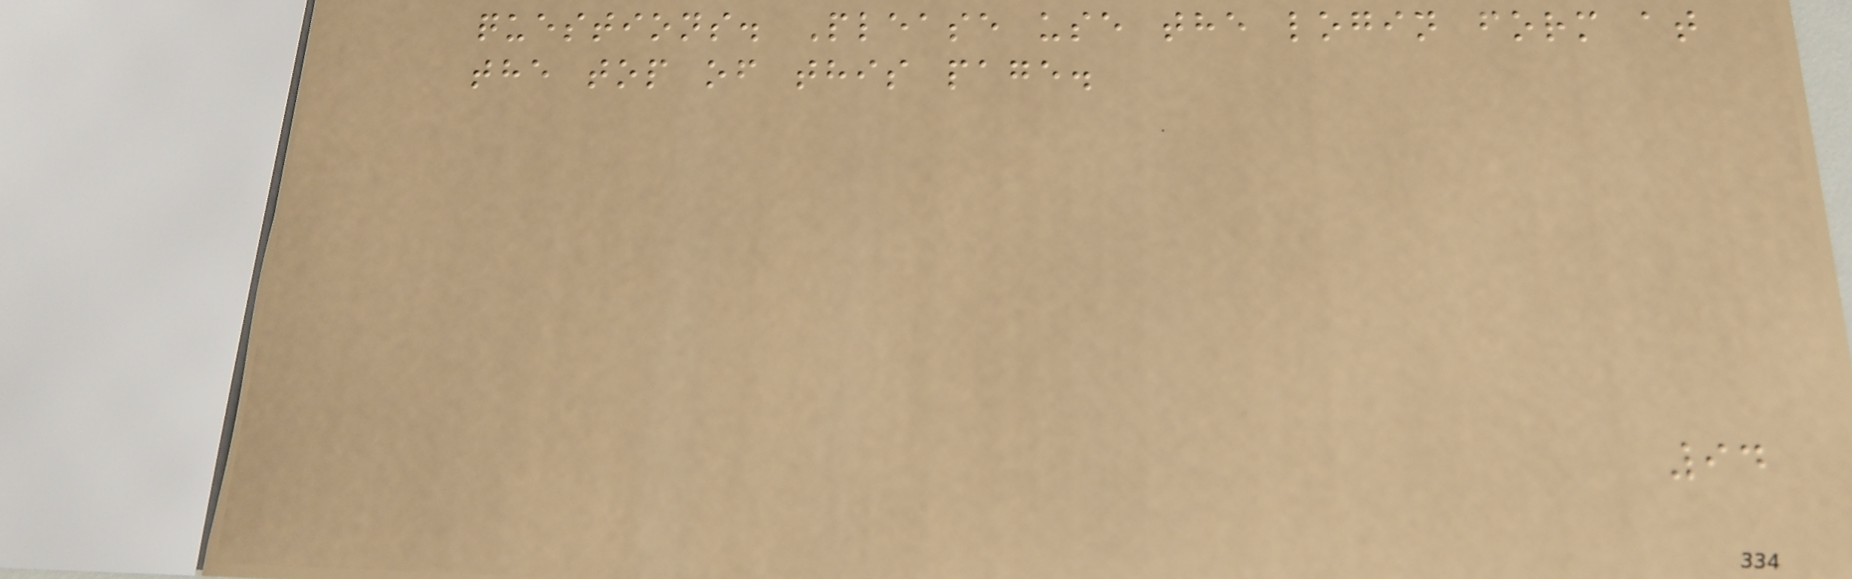questions. Please use the login form at
the top of this page.
94
